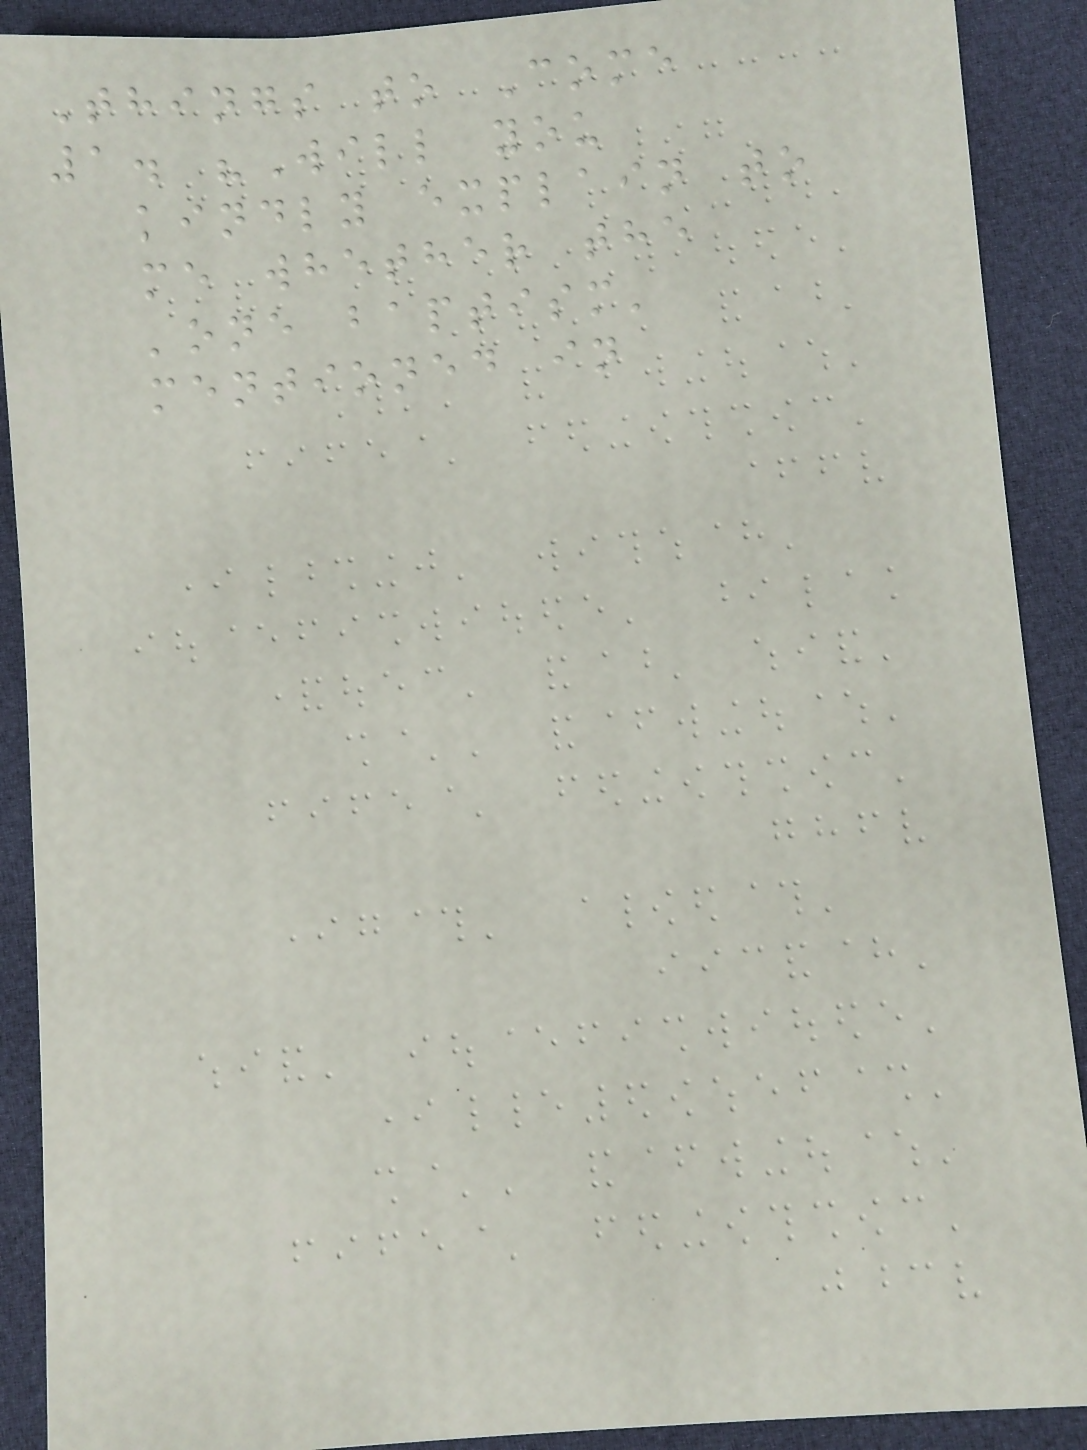Things to Come
1. "Will you
kindly explain to
me whether the
'one baptism'
mentioned in
